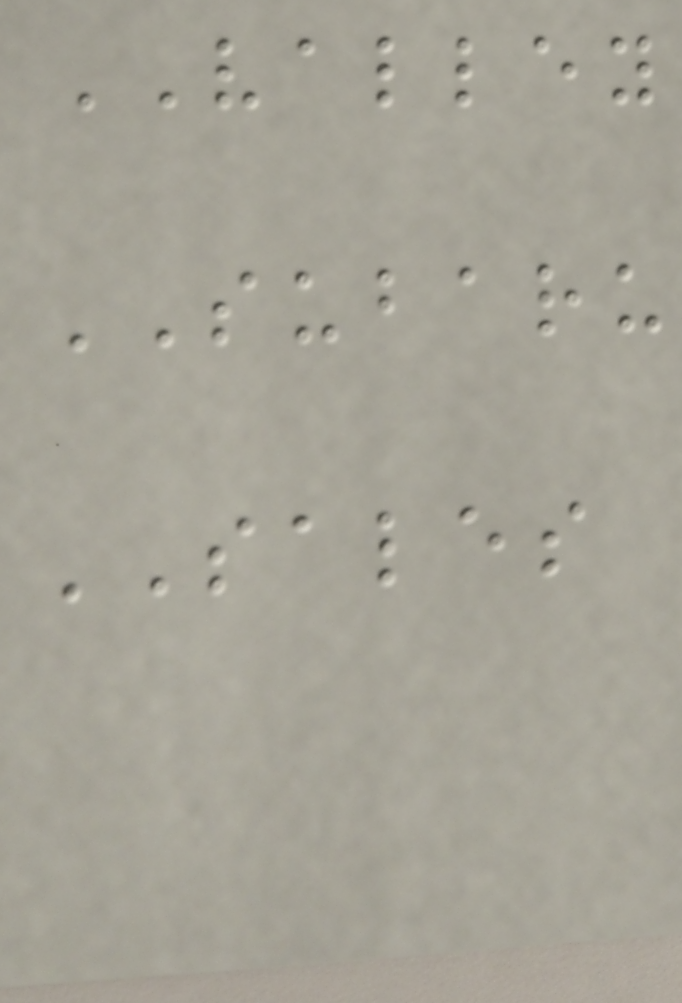VALLEY
SUBARU
SALES
